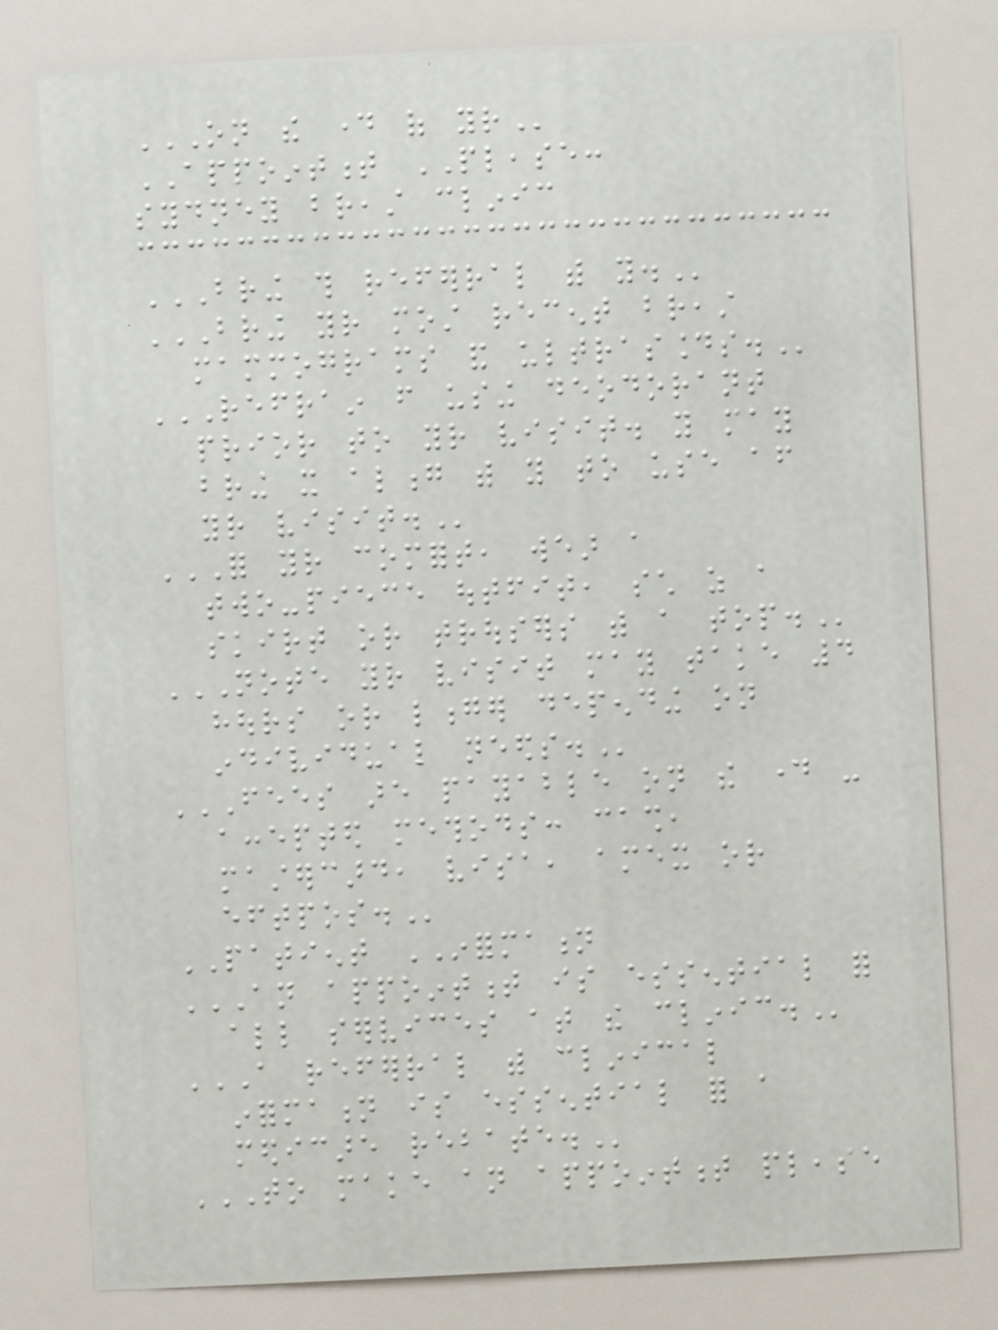ON THE DAY OF YOUR
APPOINTMENT PLEASE:
sydney breast clinic
BRING THIS REFERRAL WITH YOU.
BRING YOUR MOST RECENT BREAST
MAMMOGRAMS AND ULTRASOUNDS.
REFRAIN FROM USING DEODORANT
PRIOR TO YOUR VISIT. YOU MAY
BRING IT ALONG WITH YOU TO USE AFTER
YOUR VISIT.
FOR YOUR COMFORT, WEAR A
TWO-PIECE OUTFIT, SUCH AS A
SKIRT OR TROUSERS WITH A TOP.
NOTE YOUR VISIT MAY TAKE 4
HOURS OR LONGER DEPENDING ON
INDIVIDUAL NEEDS.
FEES ARE PAYABLE ON THE DAY -
ACCEPTED METHODS: CASH,
MASTERCARD, VISA, AMEX OR
EFTPOS.
PATIENT INFORMATION
AN APPOINTMENT IS ESSENTIAL FOR
ALL SERVICES AT THE CLINIC.
A REFERRAL WITH CLINICAL
INFORMATION IS ESSENTIAL FOR A
MEDICARE REBATE.
TO MAKE AN APPOINTMENT PLEASE
